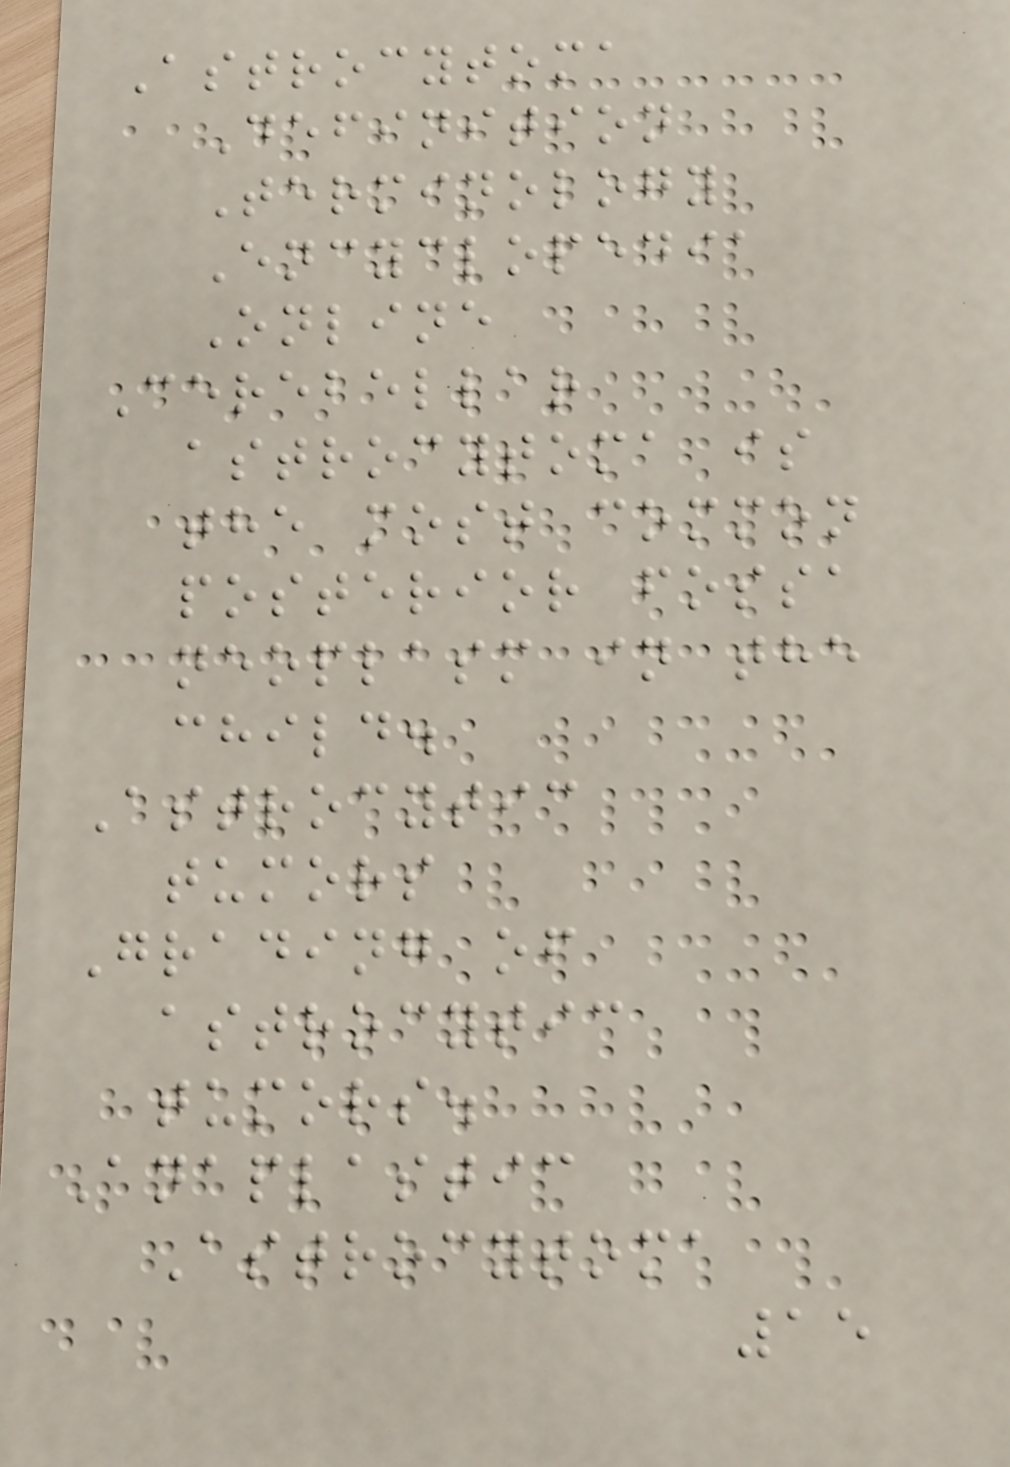Astrocytoma
Definition
Terminology
Encyclopedia
Online
Cerebellar
astrocytoma is
the most common
posterior fossa
neoplasm in the
child.
Astrocytic
tumors
Grading of
astrocytic
tumors.
Anaplastic
Astrocytoma
15
